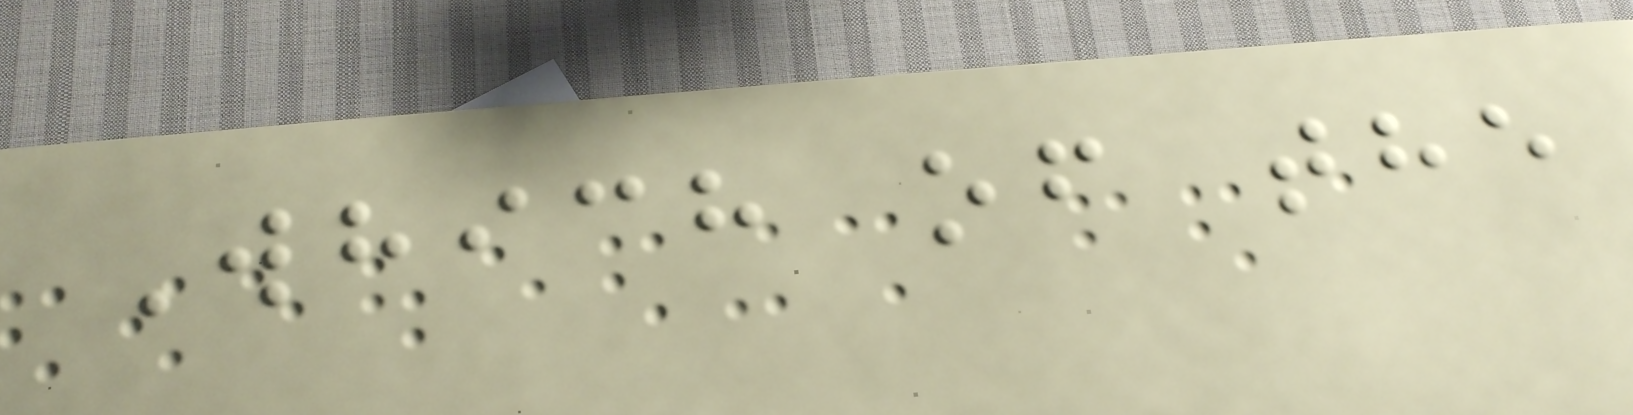Which of the
